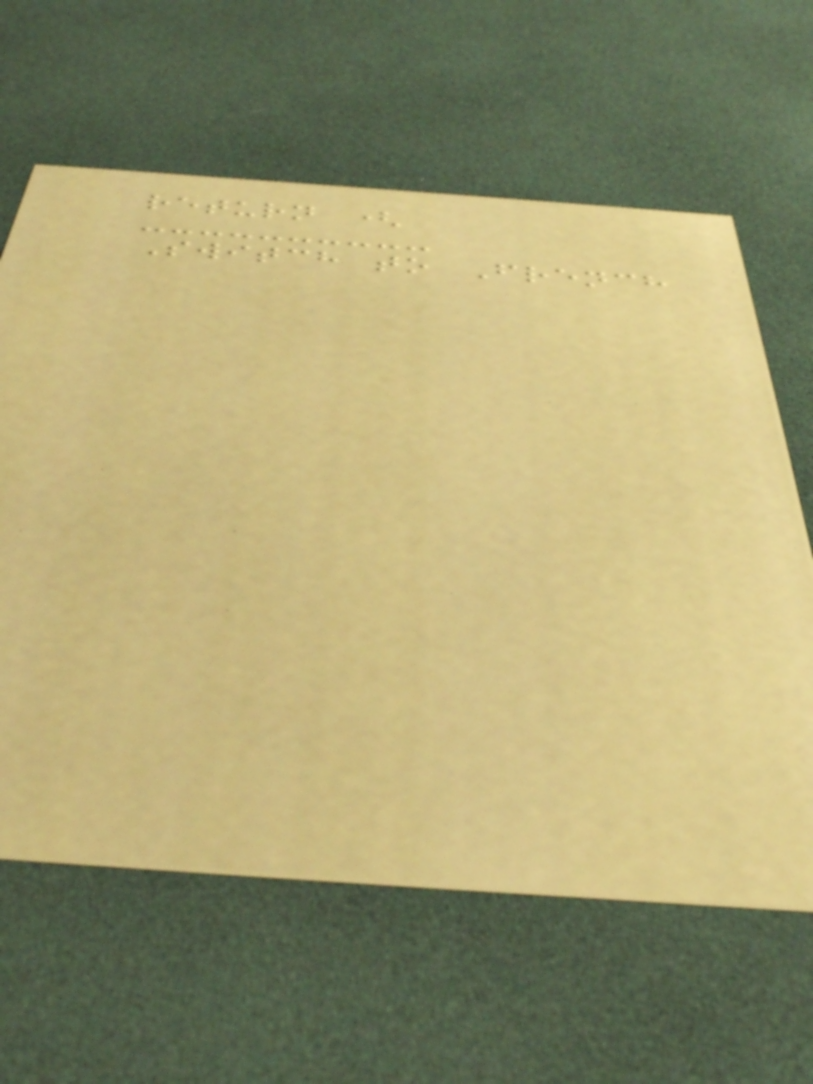return (
Switch to French
